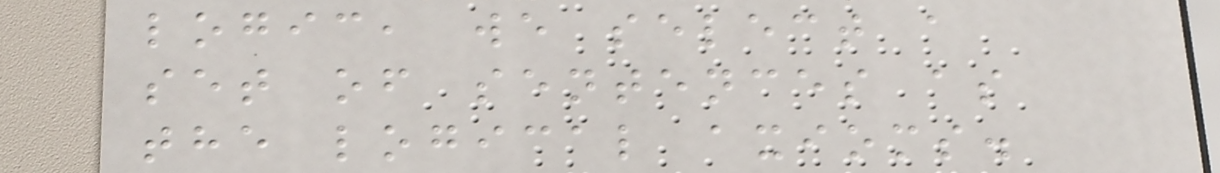logic, we select a
set of sentences as
the logical axioms.
